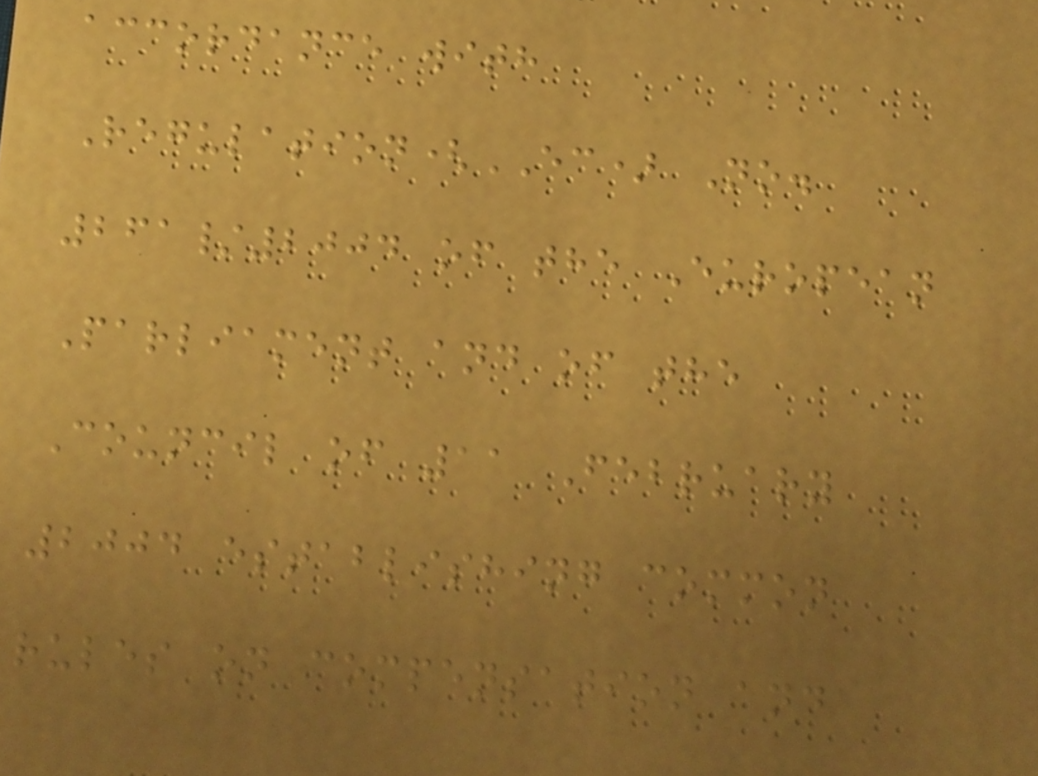accordance with
Regulation(EC) No.
261/2004 of the European
Parliament and of the
Council of 11 February
2004 establishing common
rules on compensation and
